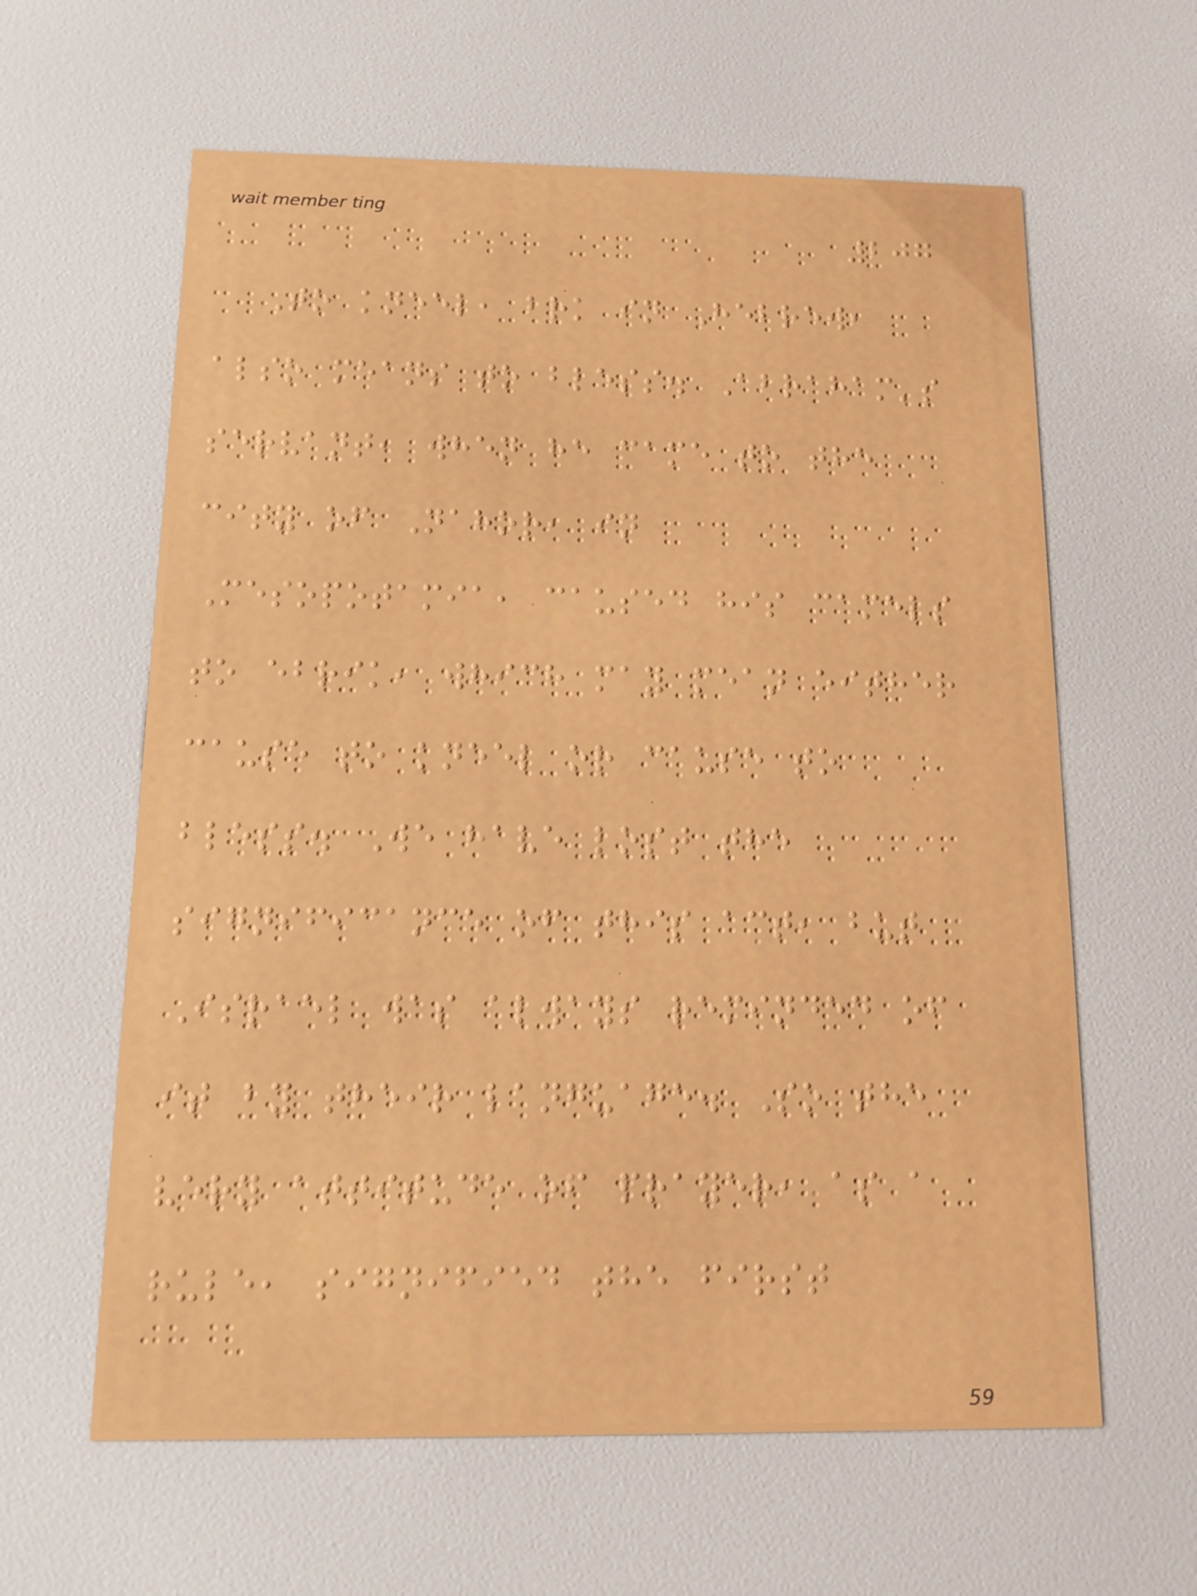207
To kneel, brk in Hebrew,
also means to bless. Abraham's
servant, when he came to the
city of Nahor, in
Mesopotamia, caused his camels
to ebrik, which may mean either
cause to kneel or cause to
bless. We have lost the
significance of this act, but
Israel was always reminded of
it by their language. So the
very attitude of prayer, as a
rule, signified the first
